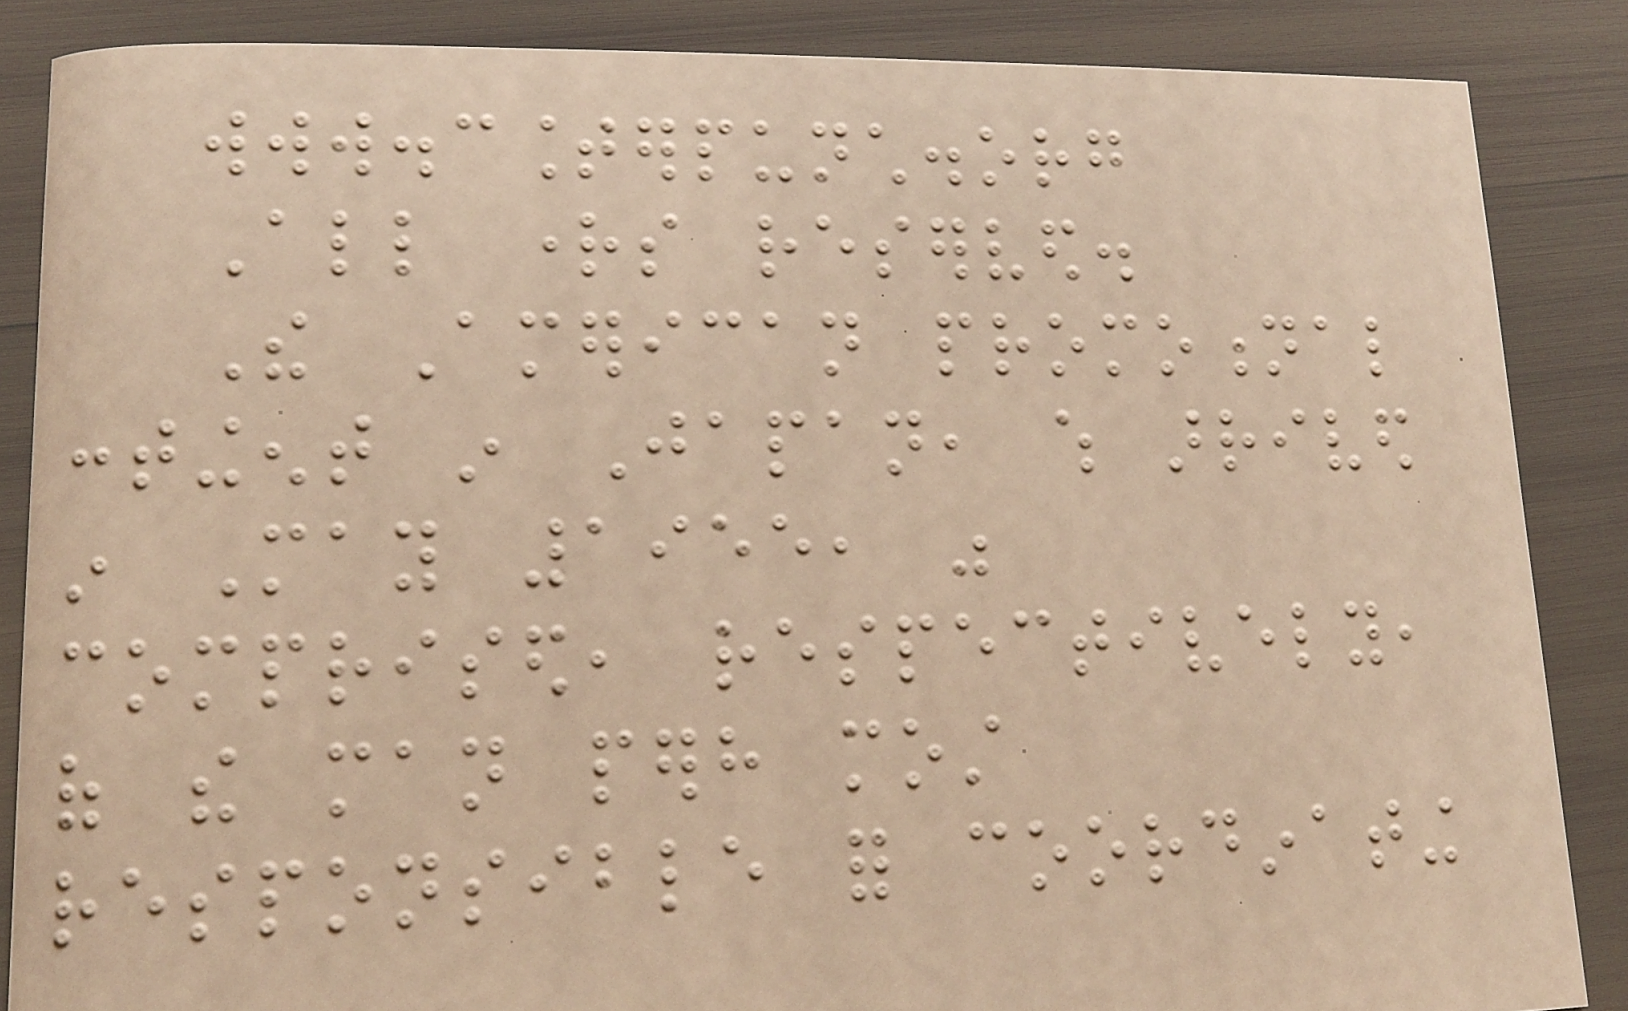www.counterpunch.org
All rights reserved.
The American promotional
contingent in Japan, which arrived
in May 1955, was
comprised, respectively,
of the man perhaps most
responsible for coordinating
